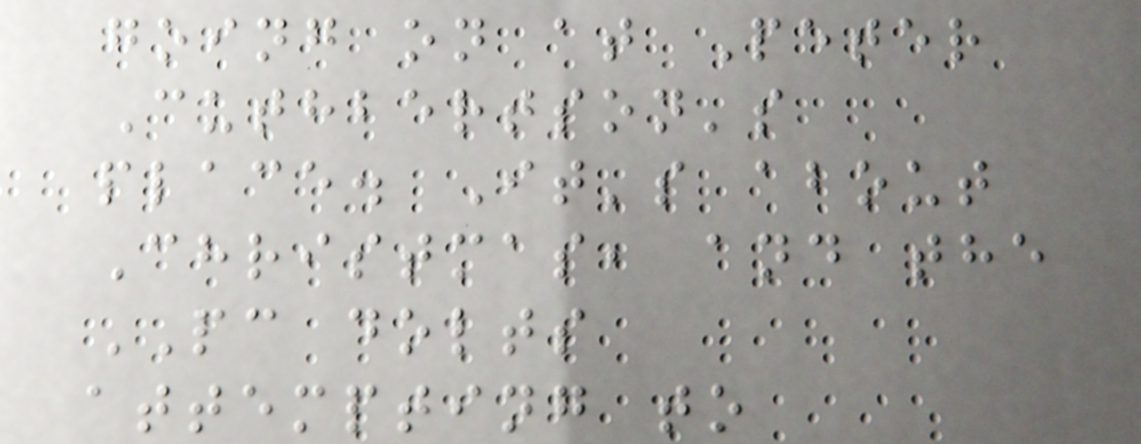going on at Peter
Cuthbertson's
place. It's about
Christmas, and the
PC dolts
attempting to
